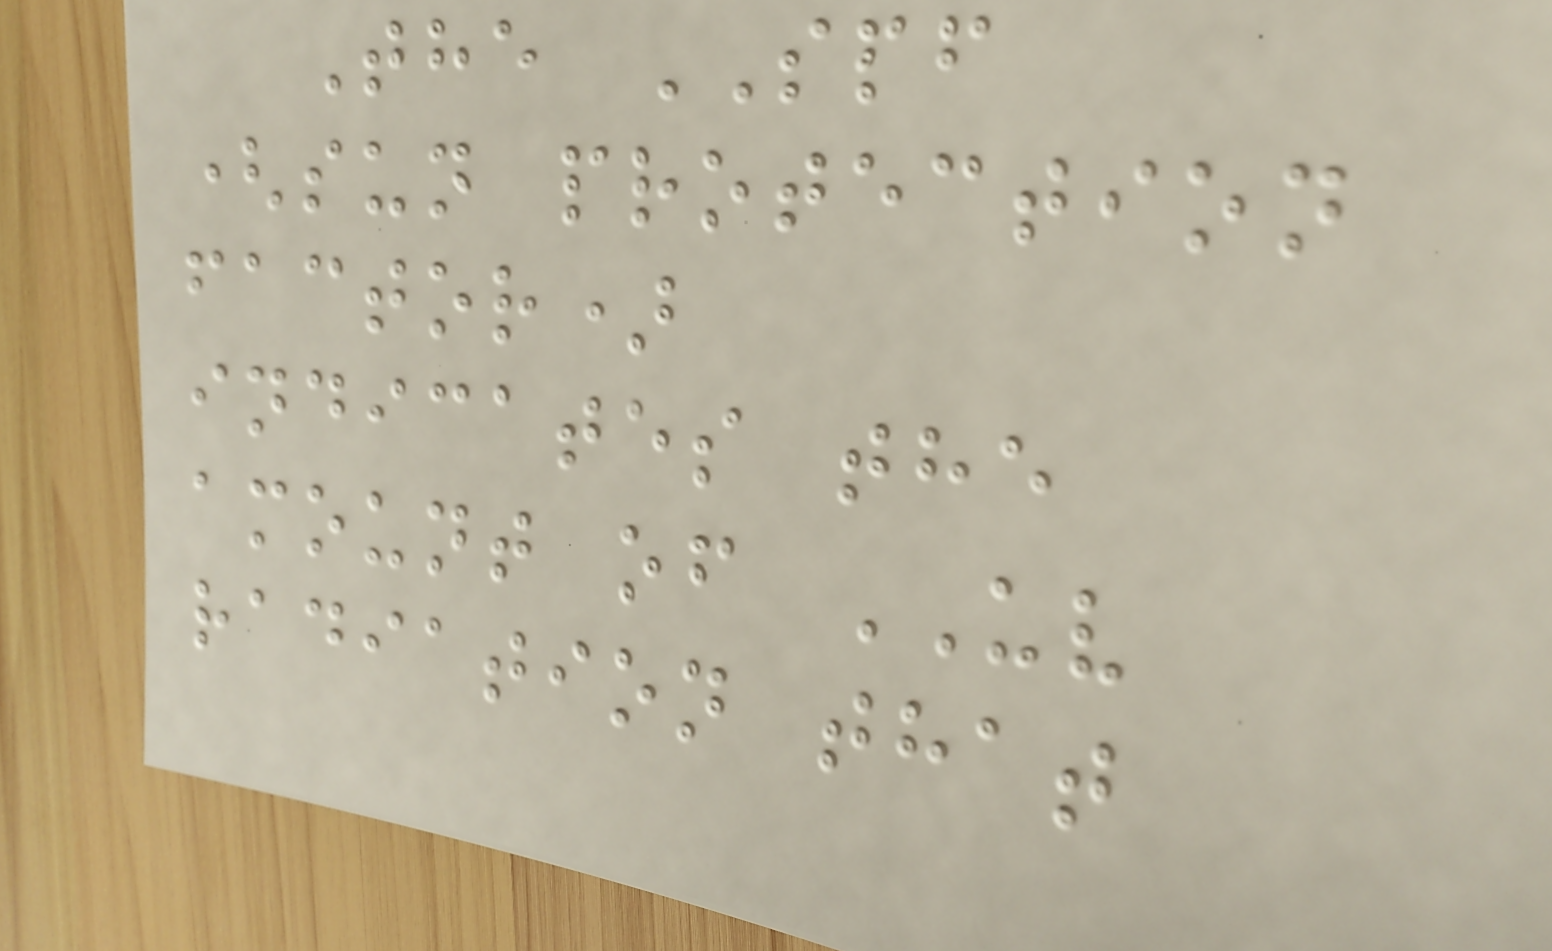The SPF
(sun protection
factor)
indicates the
amount of UV
radiation that
